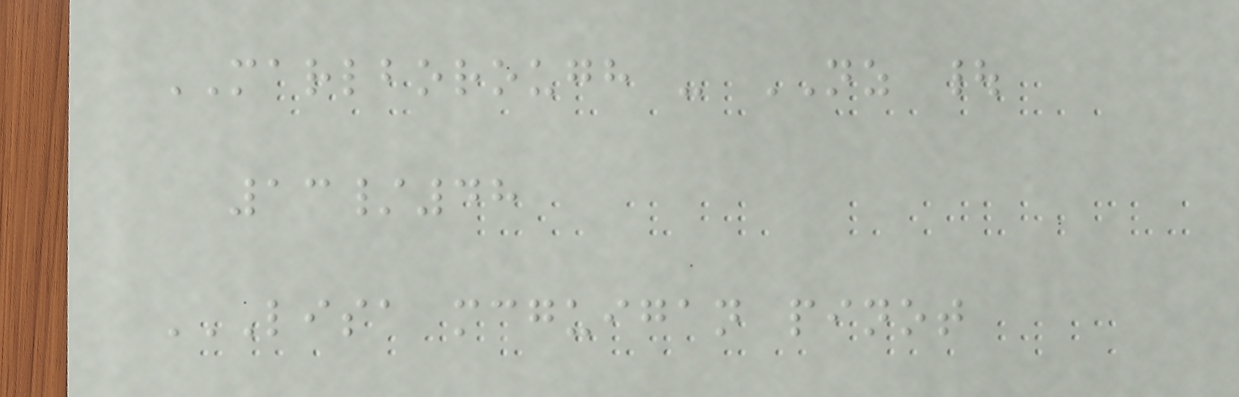MARLBOROUGH - NZ |
13/48
LISA MCGUIGAN PINOT
